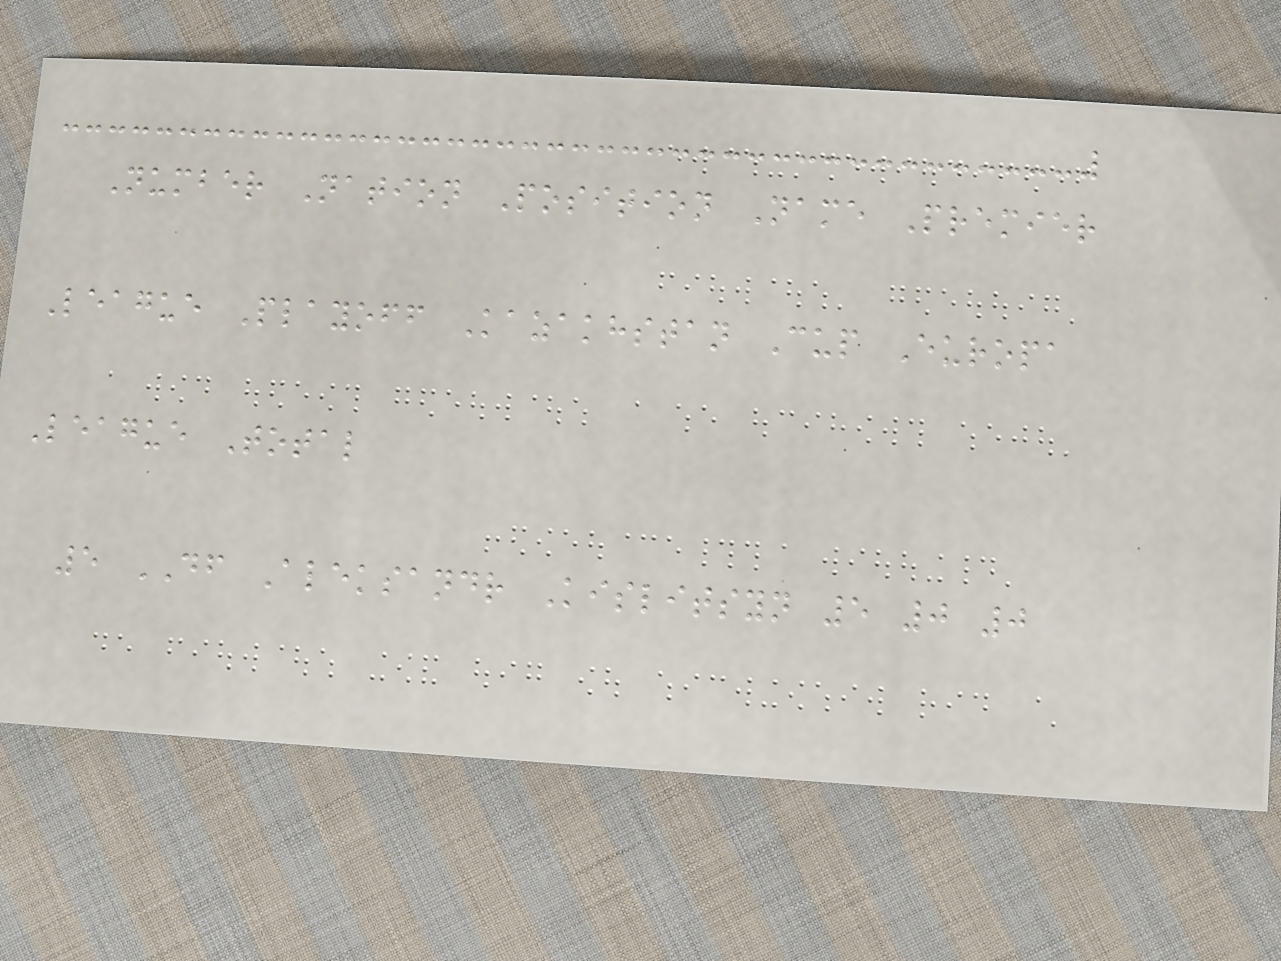Number Nation Position Name Premier
League Playoff Kazakhstan Cup Europa
League Total
5 DF Aleksandr Kislitsyn 5 0 0
